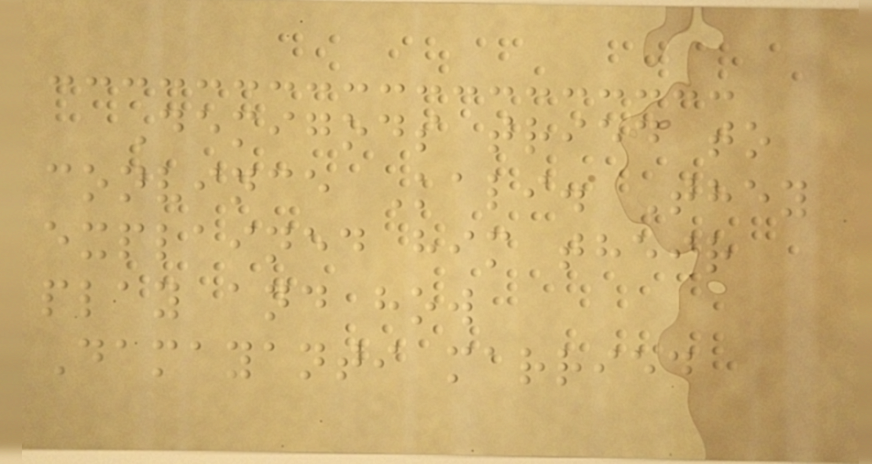Demigods tried to
convince Kali. They
explained him their
play and how
Damayanti married
